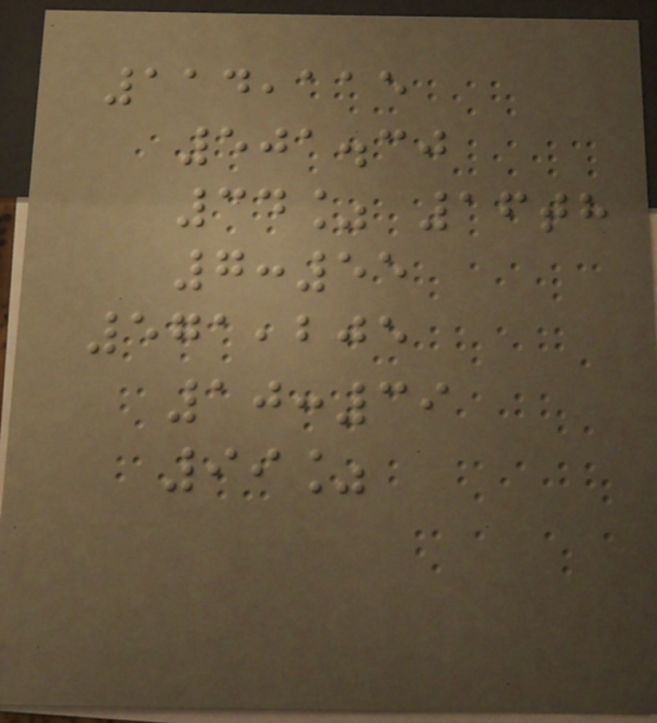114,115
501.30
34% 16th
7:55
571,205
10:39
99%
